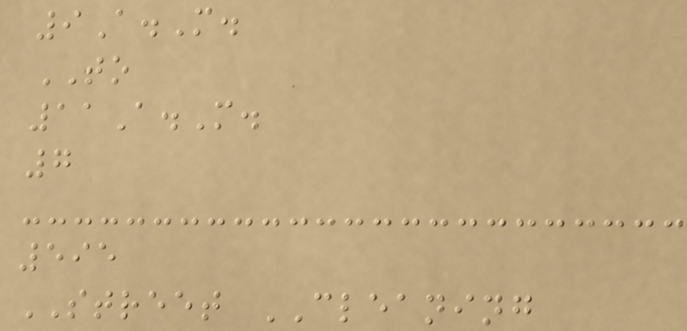9A.M.
TO
11A.M.
7
595
STREET CLEANING
